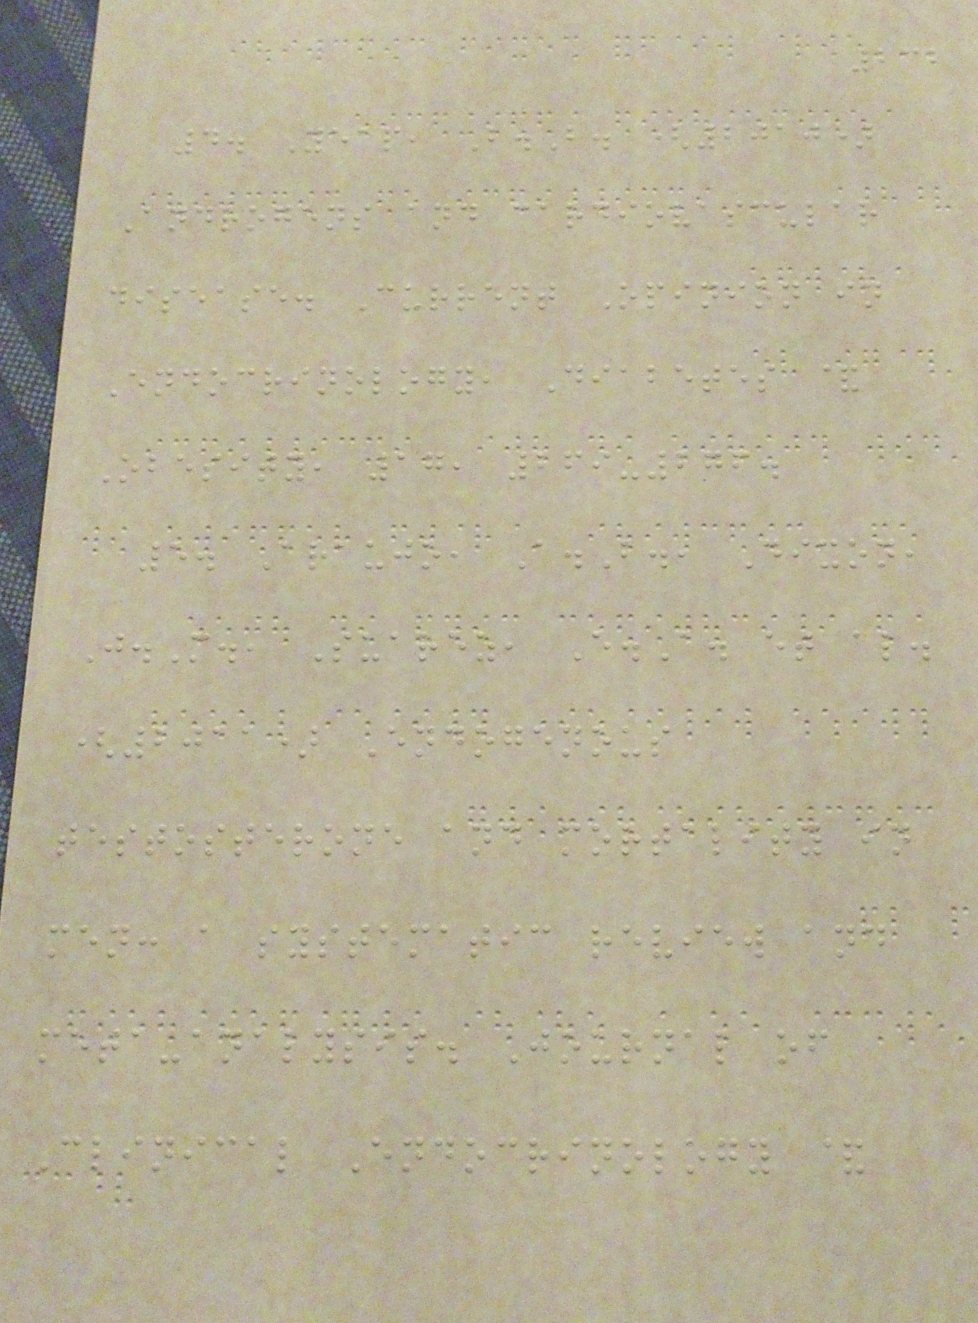232
4. Yeap, B.B. (2010)
Androgens and cardiovascular
disease. Current Opinion in
Endocrinology, Diabetes &
Obesity, 17, 269-276.
5. Araujo, A.B., Dixon,
J.M., Suarez, E.A. et al.
(2011) Endogenous
testosterone and mortality in
men: a systematic review and
meta-analysis. Journal of
Clinical Endocrinology &
